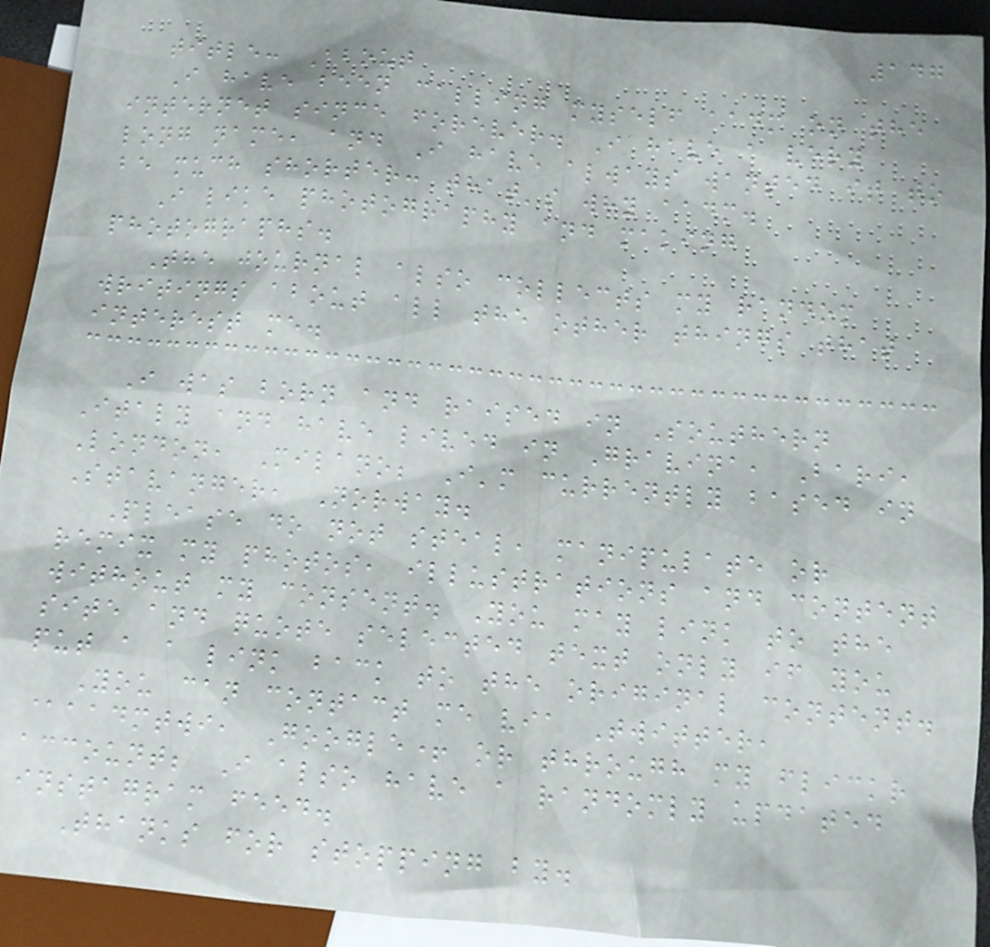147
title: About
I have been calling myself aadm on the
internet since forever. I have a very
long name, and I have always wanted it to
be much shorter: that's why aadm.
I like photography and making
photographs.
The journal also collects my random
writings about all the other things that
interest me.
I was born and raised in Southern
Italy and have lived in Gravina, Bari,
London, Milano; I'm currently based in
Stavanger, Norway.
Please do not steal, manipulate or
remix my photos, illustrations and content
without my consent. You may link to the
site and quote selected text only if you
put a a link back to the original content.
You can contact me via Twitter,
@aadmtwi, Google+ or through my flickr
account; I also have a randomly updated
instagram feed.
Thanks for stopping by.
